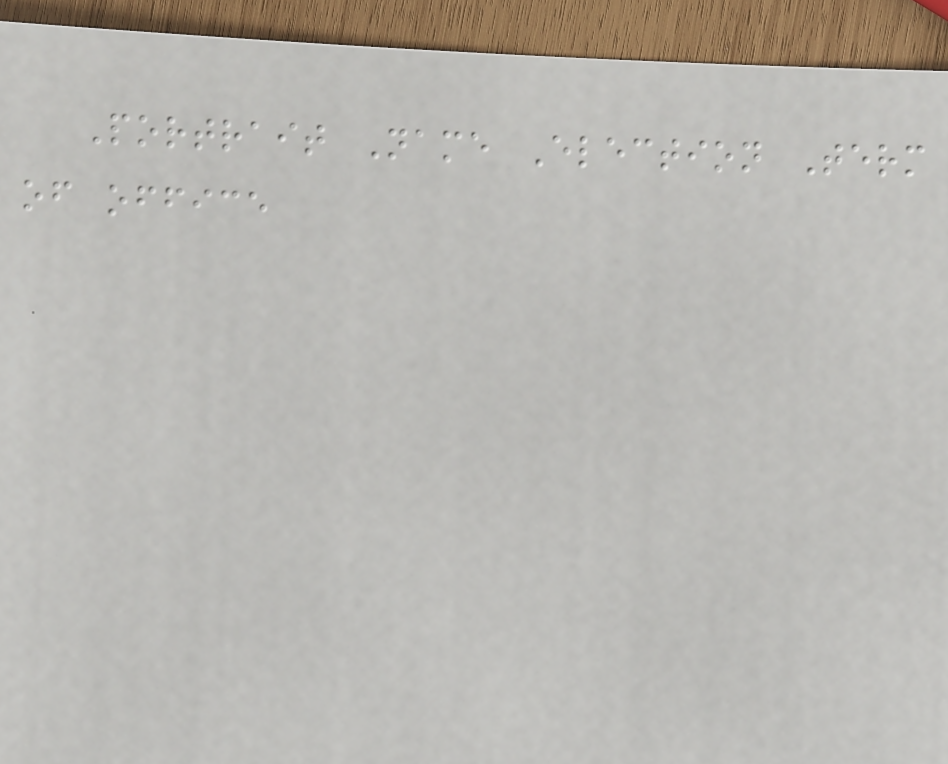Portrait Name Election Term
of office
